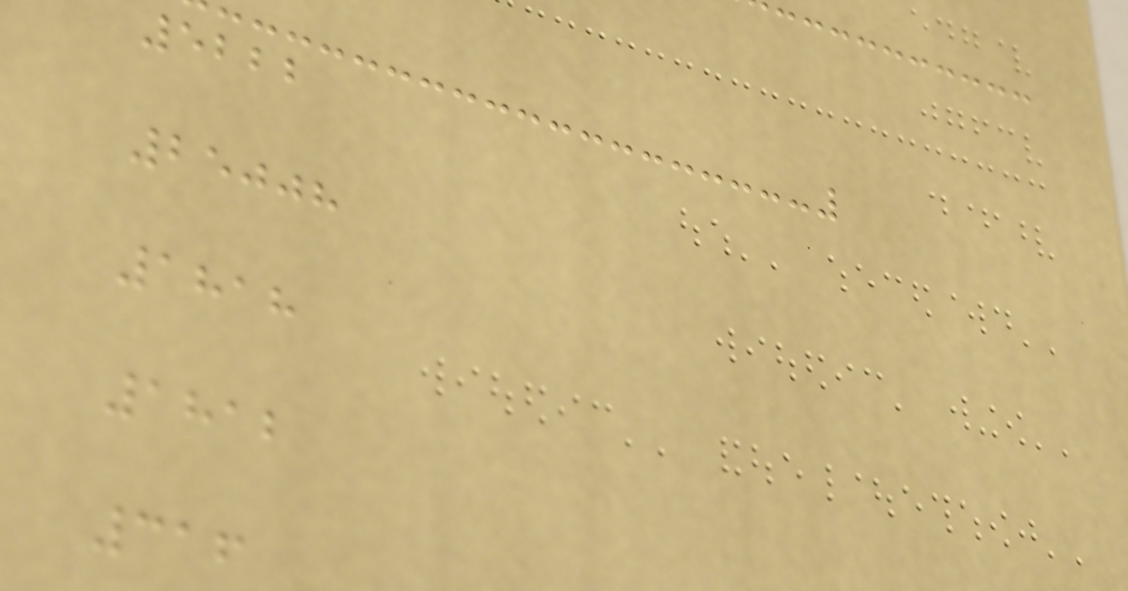5222
25008
1818
1812
316
